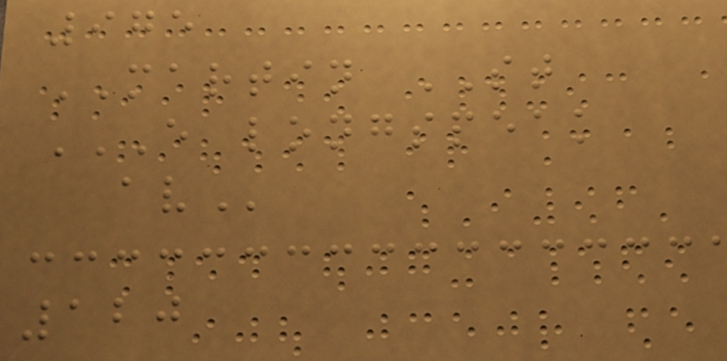975
MARTIN ST
E LONGSPEAK
AV
120
